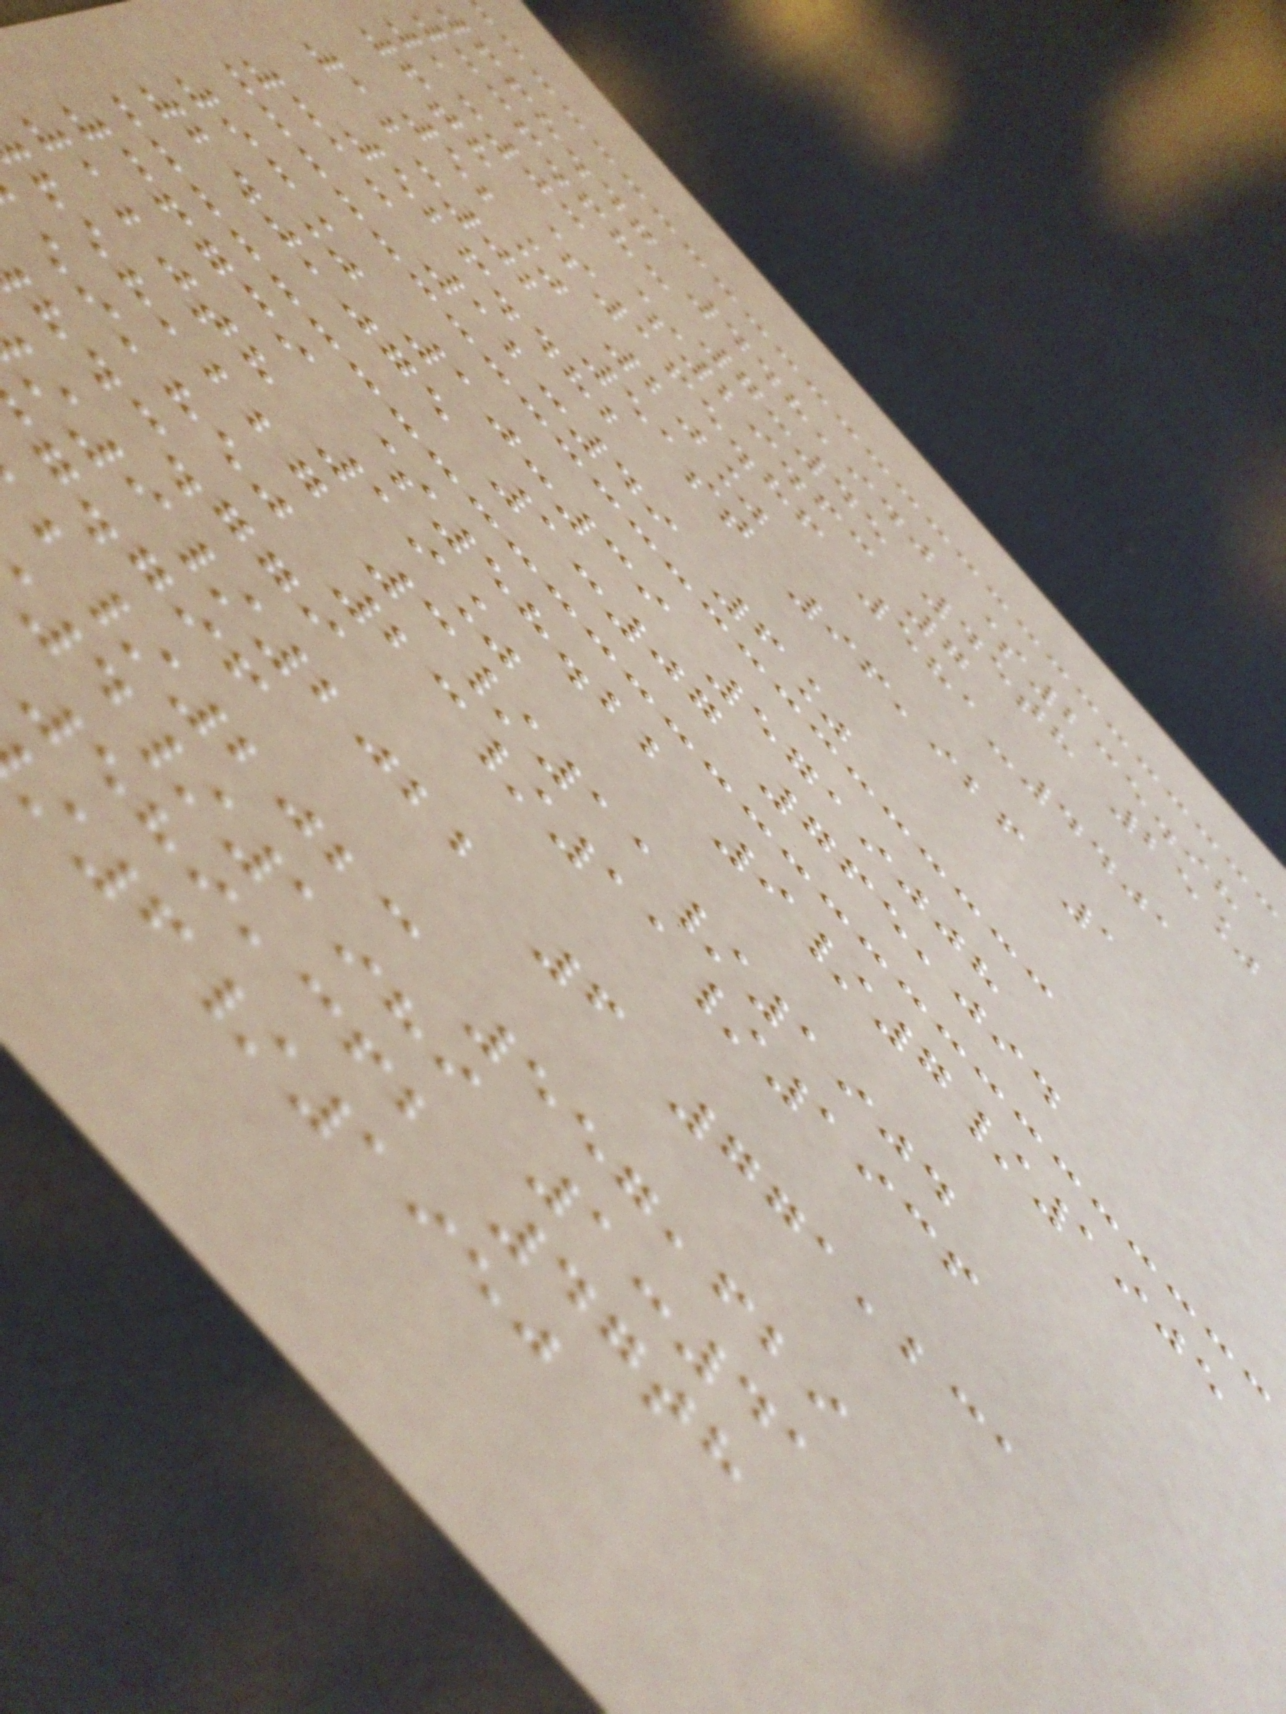668.47 448,940 $235.98
336.683 7:45 45th 25%
1:03 $29.63 7
6th $165.86 581-4401
52% 20%
12:02 51st 96,926 1
526.482
313 12:49 6%
93% 10:39 5719008
240,075 1:07 765,094
36739 $58.22 9/7/1905
120th 19%
,bbg 3/11/1904
,hej 23/11/1936
hdc.ggi
9/2022 6 771,231
g.gif
/2023 557,629
4/1989 1:41
589,362 47th
6/1950
